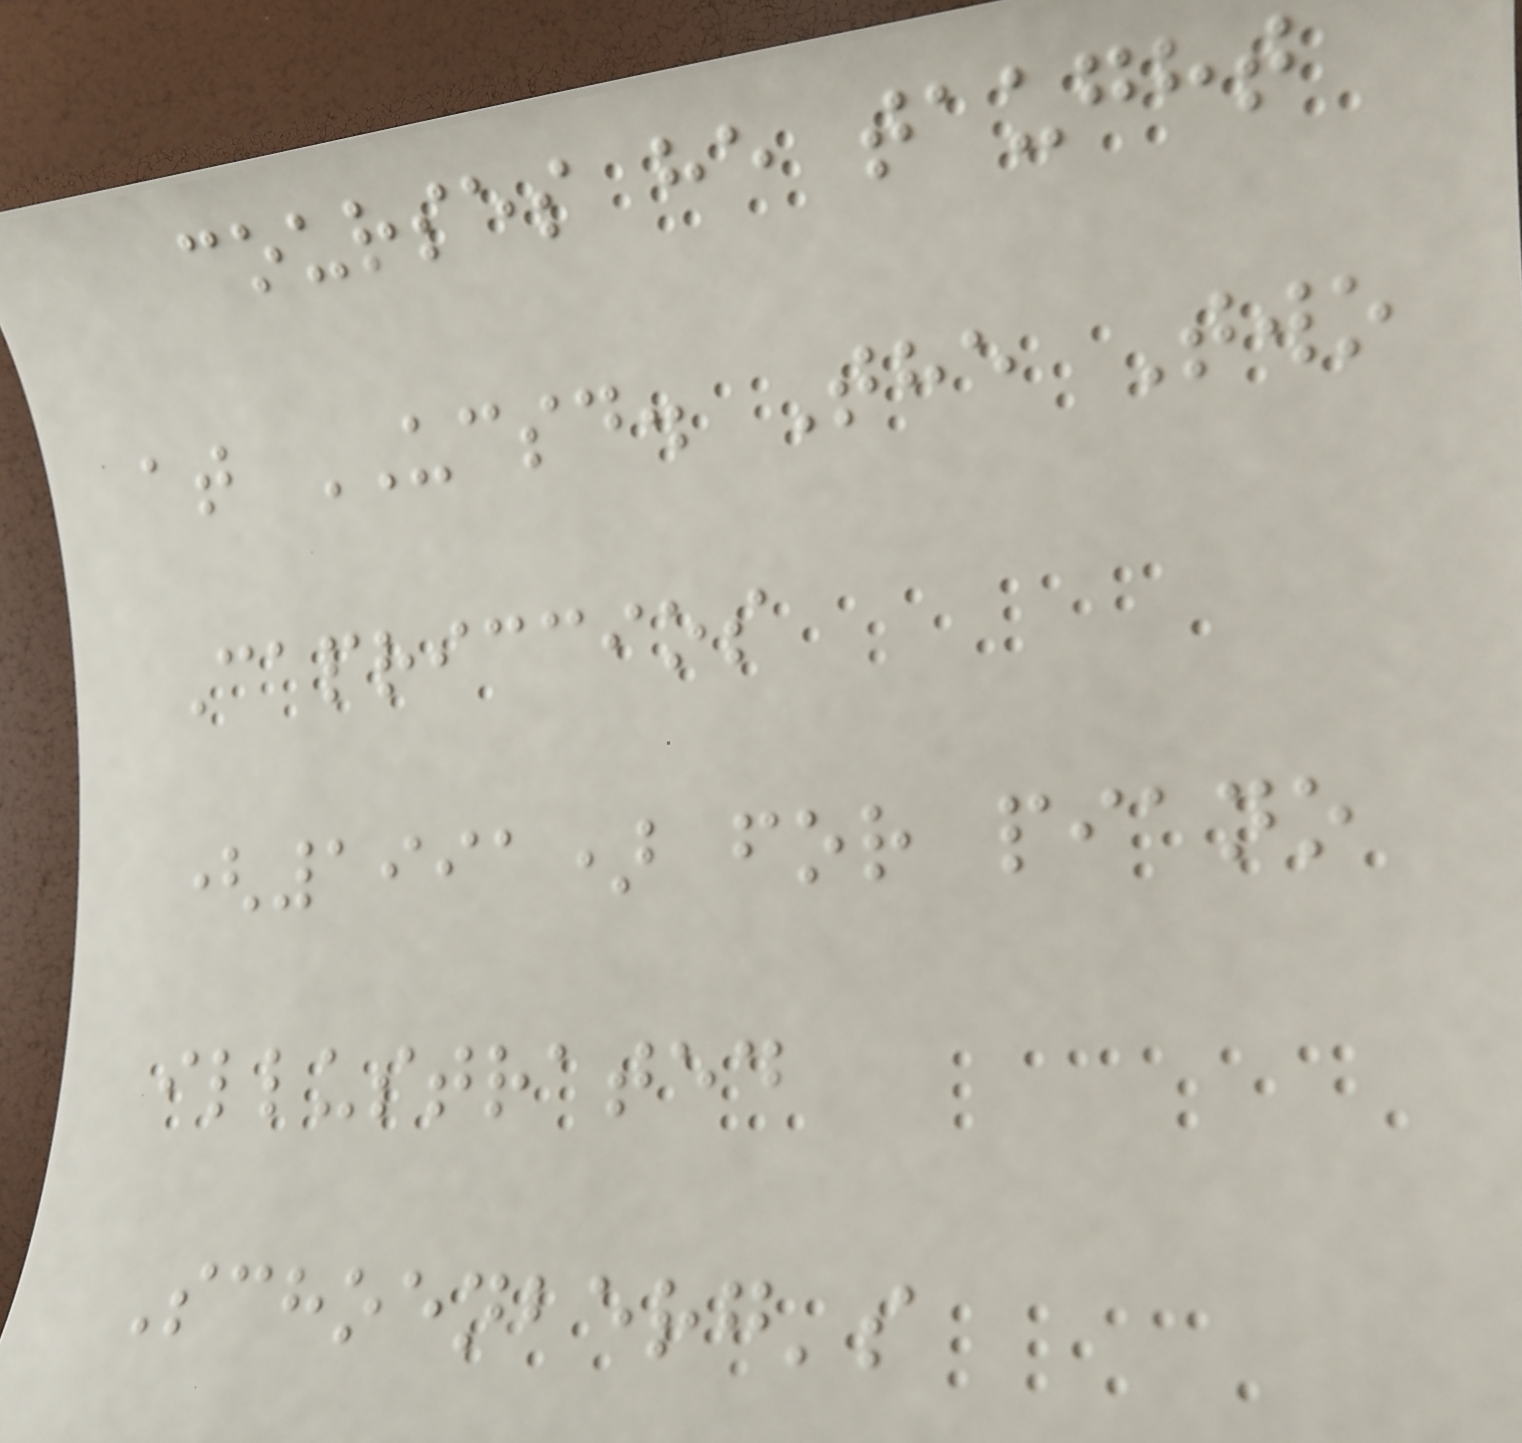courses he taught
at UCSD. The Two
Capriccios
(1991) for piano
illustrated
Schoenberg's
